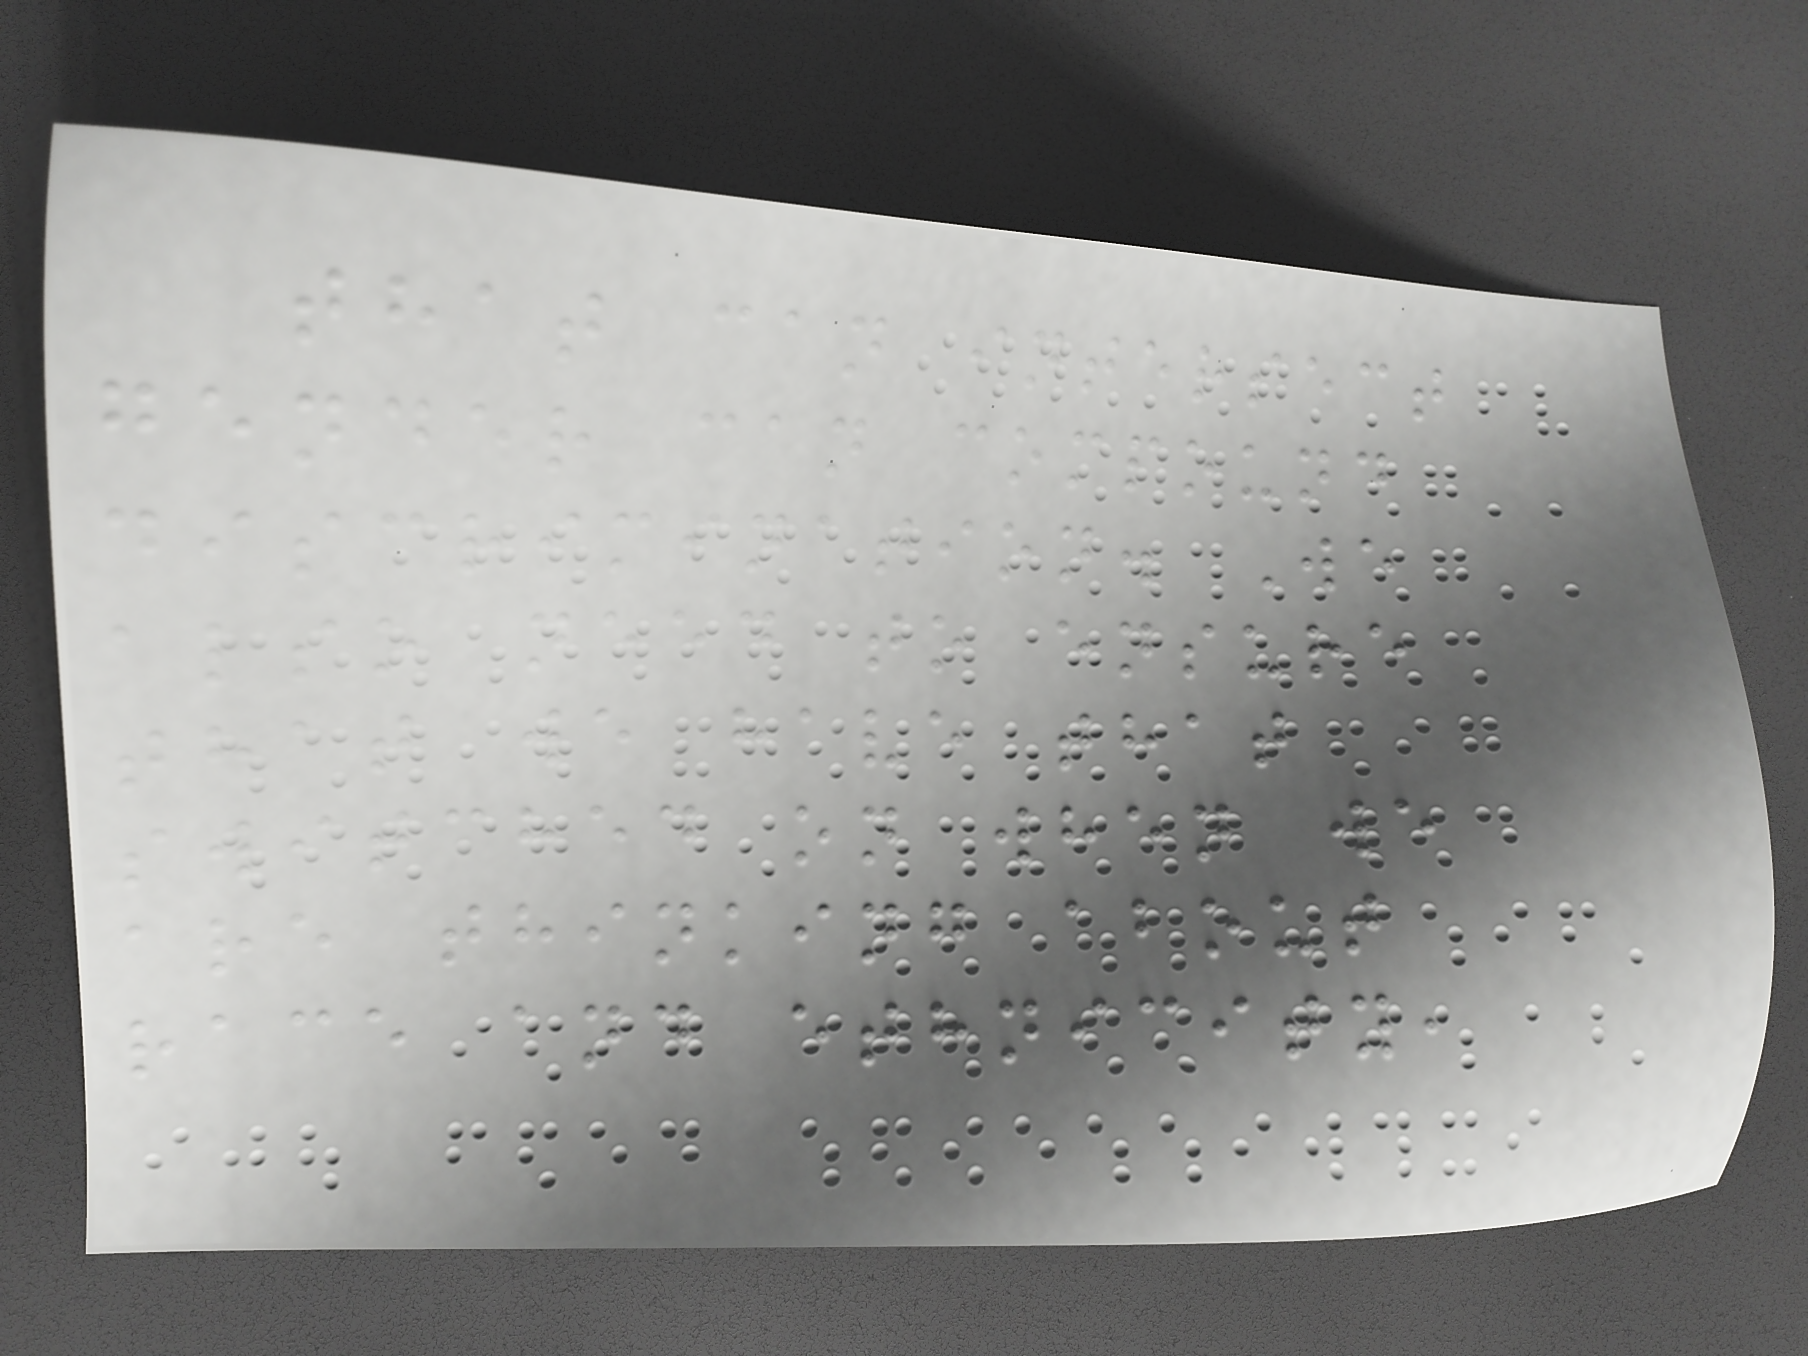that can intersect
gender can compound
discrimination. We
also need to ensure
that we have that
switched on when we
are thinking about
race and ethnicity,
